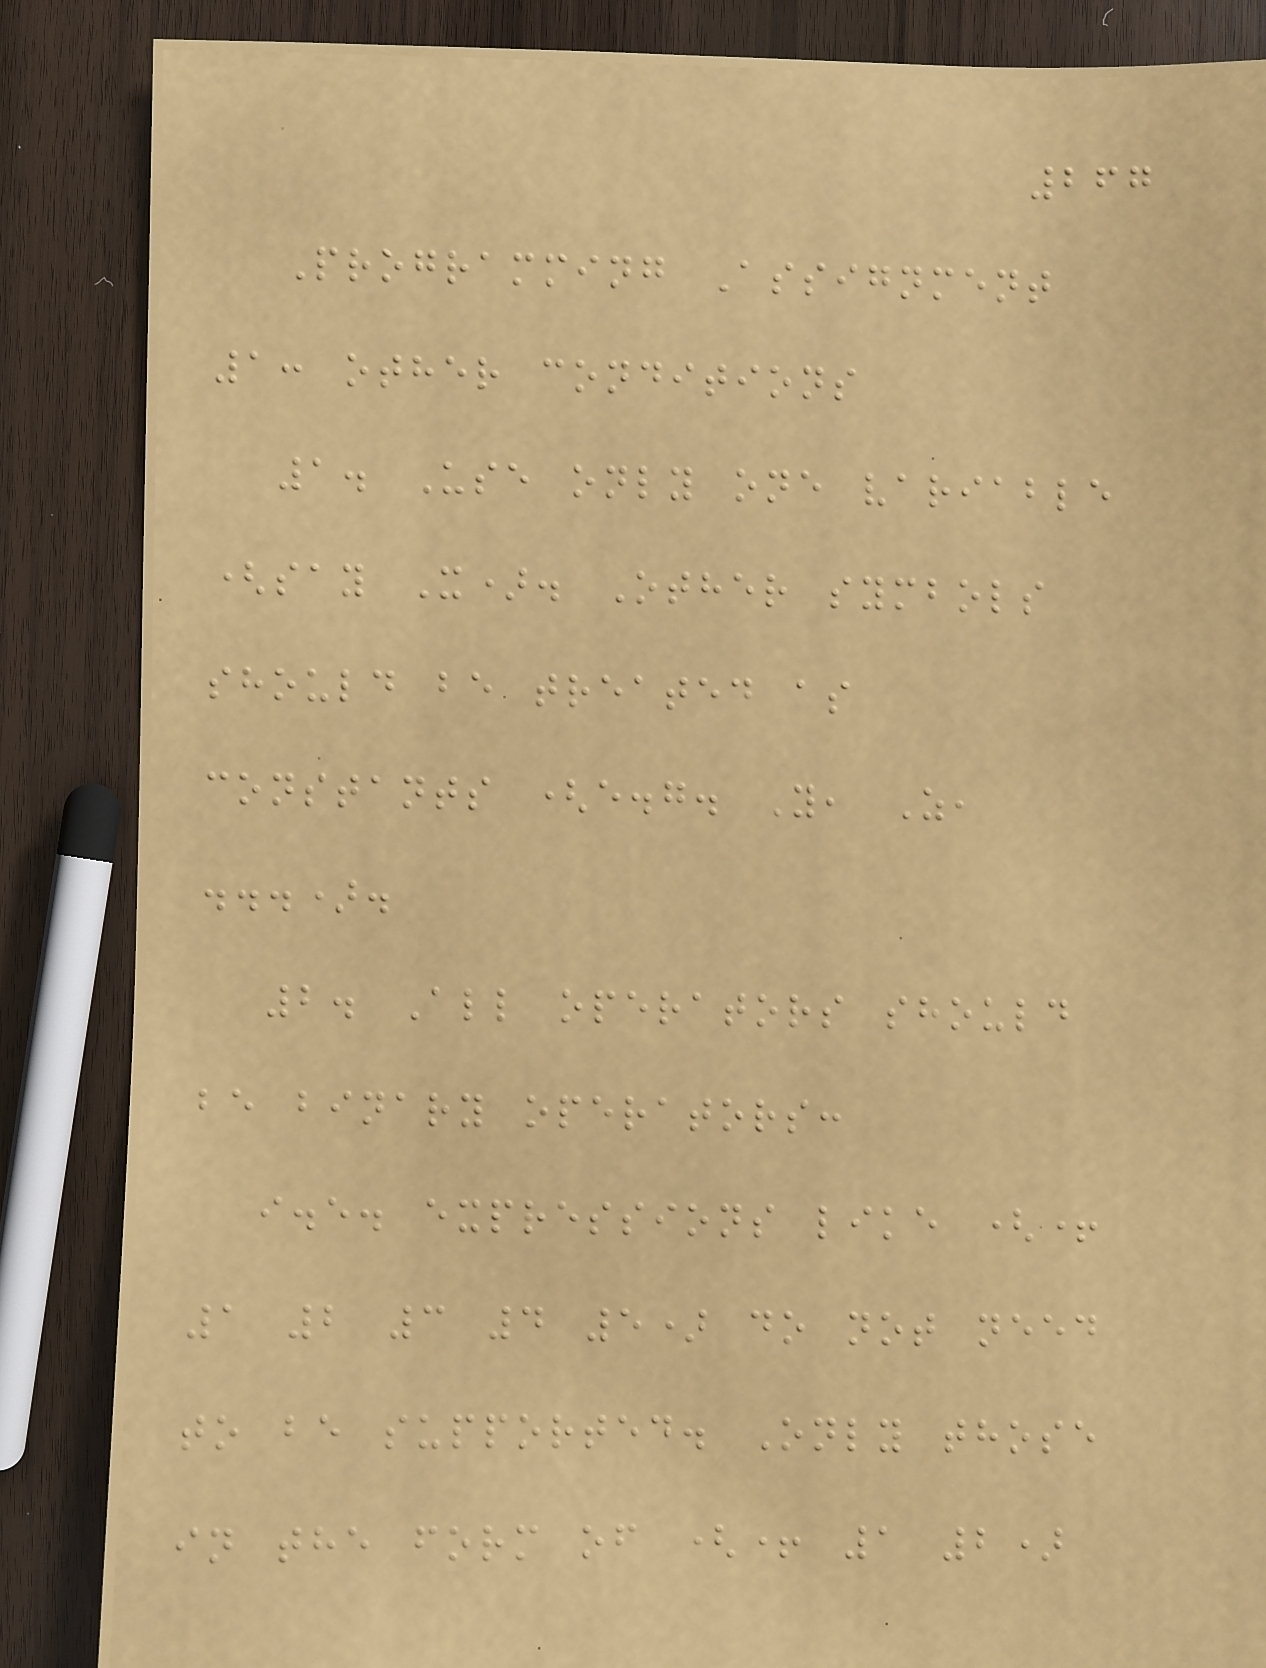267
Programming Assignment
1: other conditions
1. Use only one variable
(say X). Other symbols
should be treated as
constants (e.g. Y, Z,
...).
2. All operators should
be binary operators:
i.e. expressions like (+
1 2 3 4 5) do not need
to be supported. Only those
in the form of (+ 1 2)
